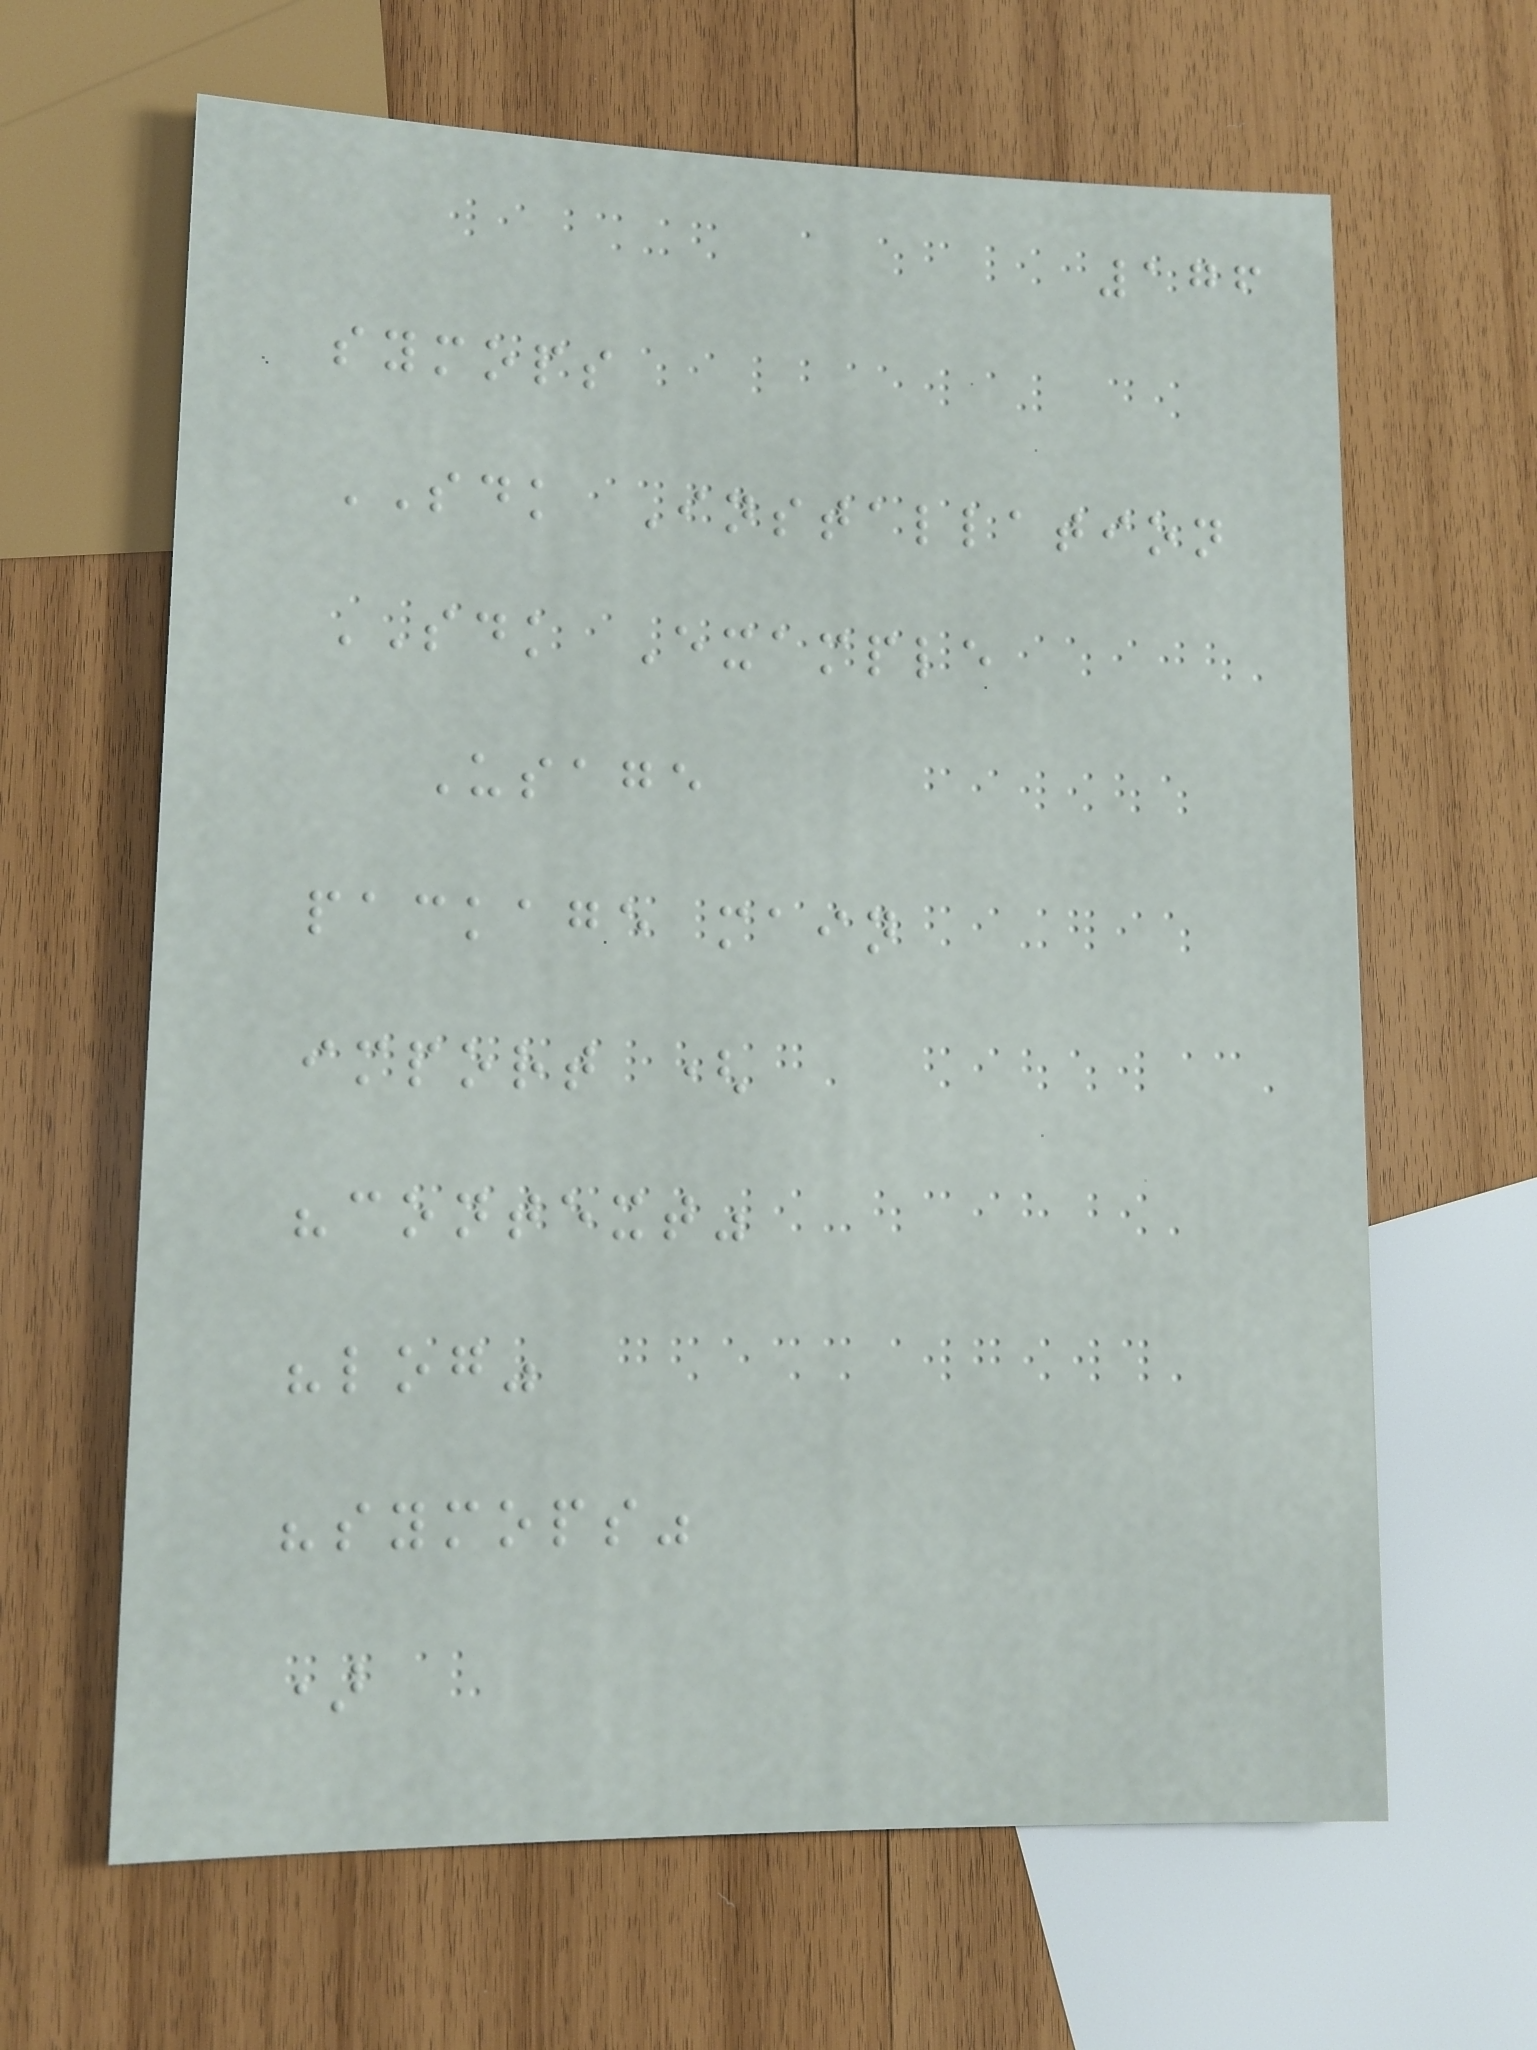176
symops
SDK Installation
SDK Example
Usage
package main
import (
"context"
"log"
"symops"
)
